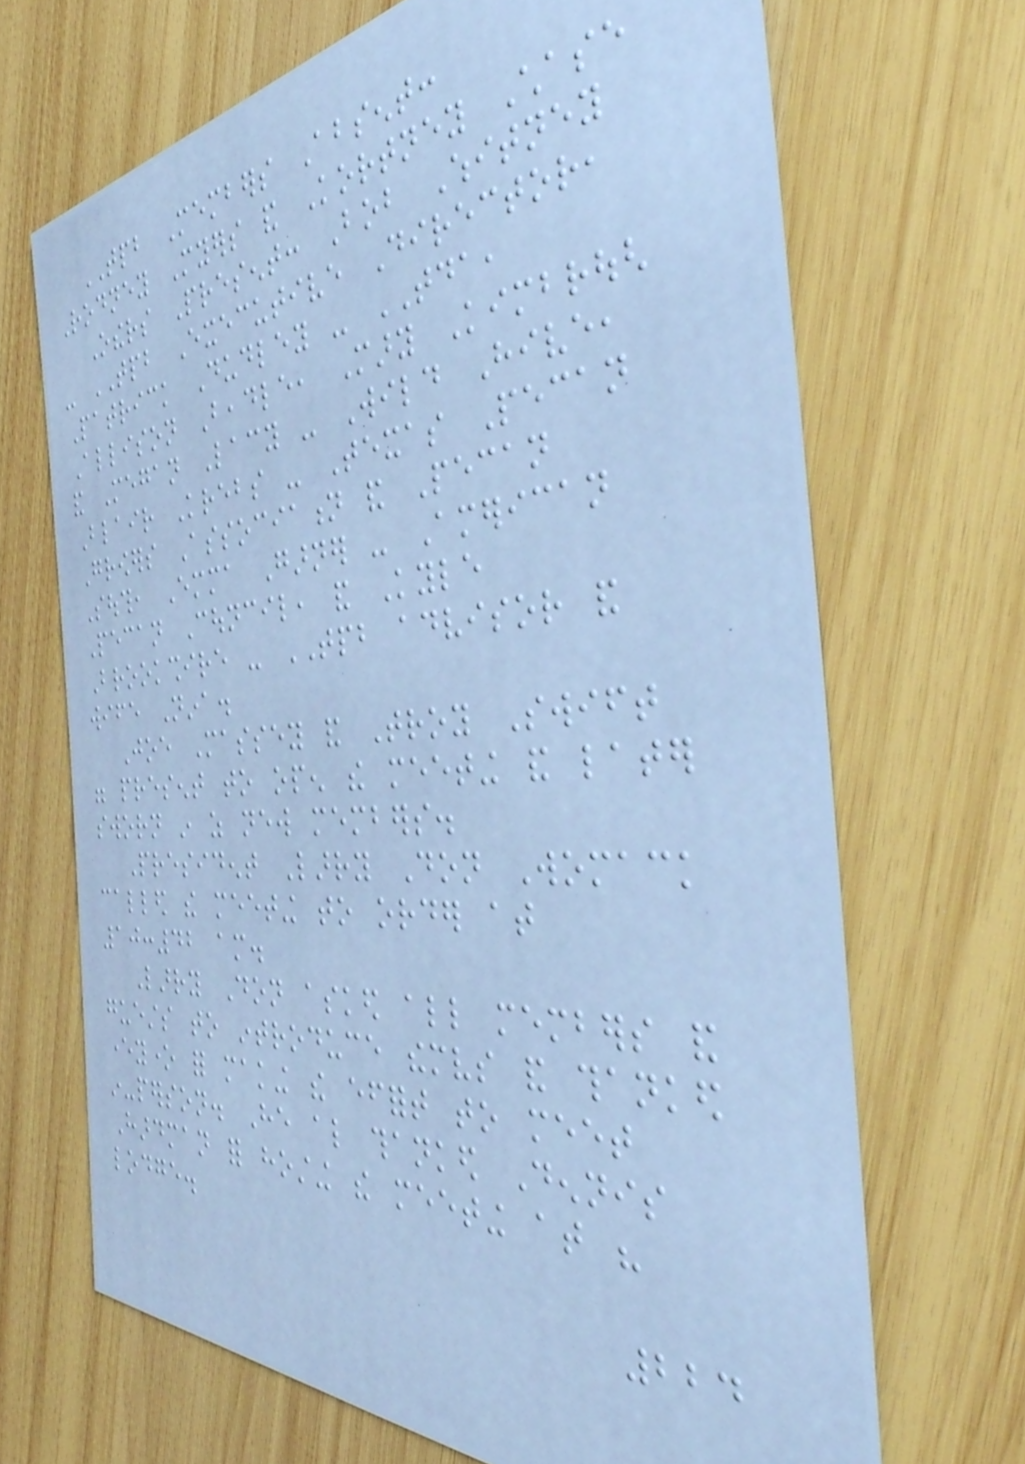TPB Members Absent:
Rodney Myers and Kortney Chase
Others Present: Bob Whitney
- TPB Executive Director,
Patrick Dudley - TDA,
Allison Beadle, Mary Kimbrough
and Megan Lacy - Wild Hive,
Blair Krebs - Texas Pecan
Growers Association and Pecan
South, Emma Garner - American
Pecan Council, and Kyle
Brookshire - TPB advisor and
wife Nina.
Joe Massey and Troy Swift
were present to open the meeting and later
sworn in as new members.
President Larry Don Womack
called the meeting to order at
10:42 am.
Larry Don asked all members and
guests to introduce themselves and thanked
everyone for making the effort to meet
in-person. He also thanked Dennis
Hardman for hosting the meeting at his
lodge.
224
